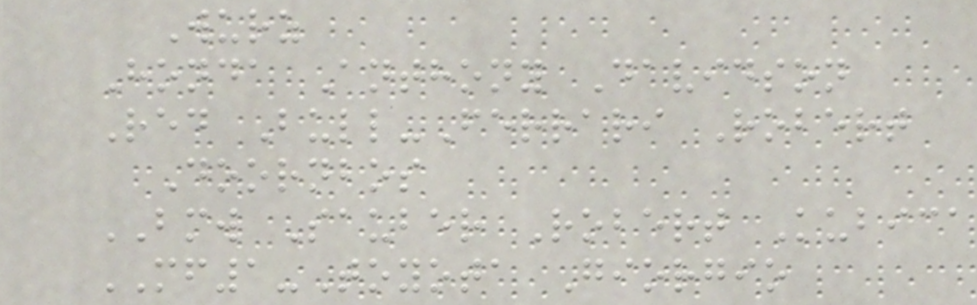Wurz
Honda Anthony Davidson
Red Bull-Ferrari Robert
Doornbos
BMW Sauber Robert Kubica
MF1-Toyota Giorgio
